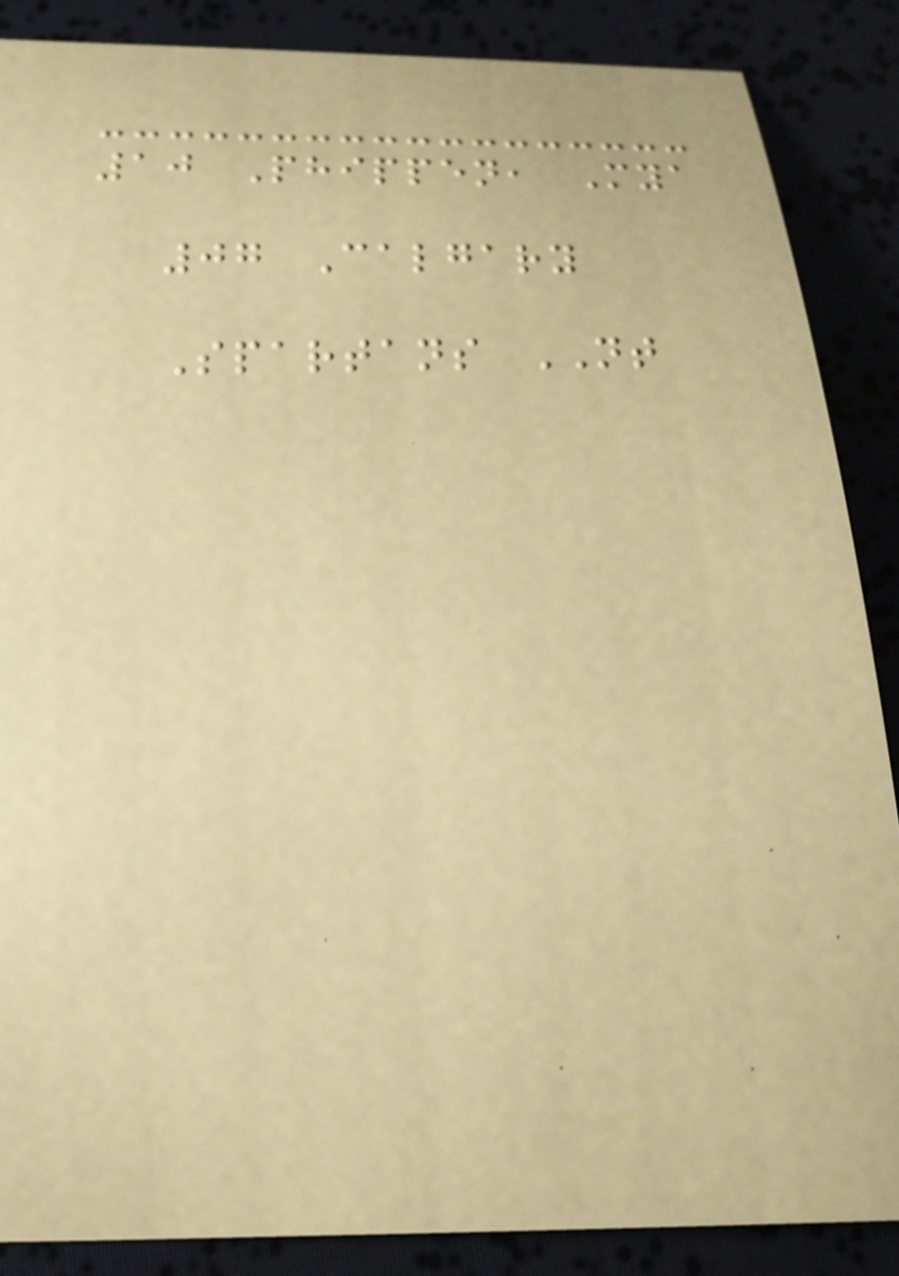10 Phippen, Mya
07 Calgary
Spartans NT
